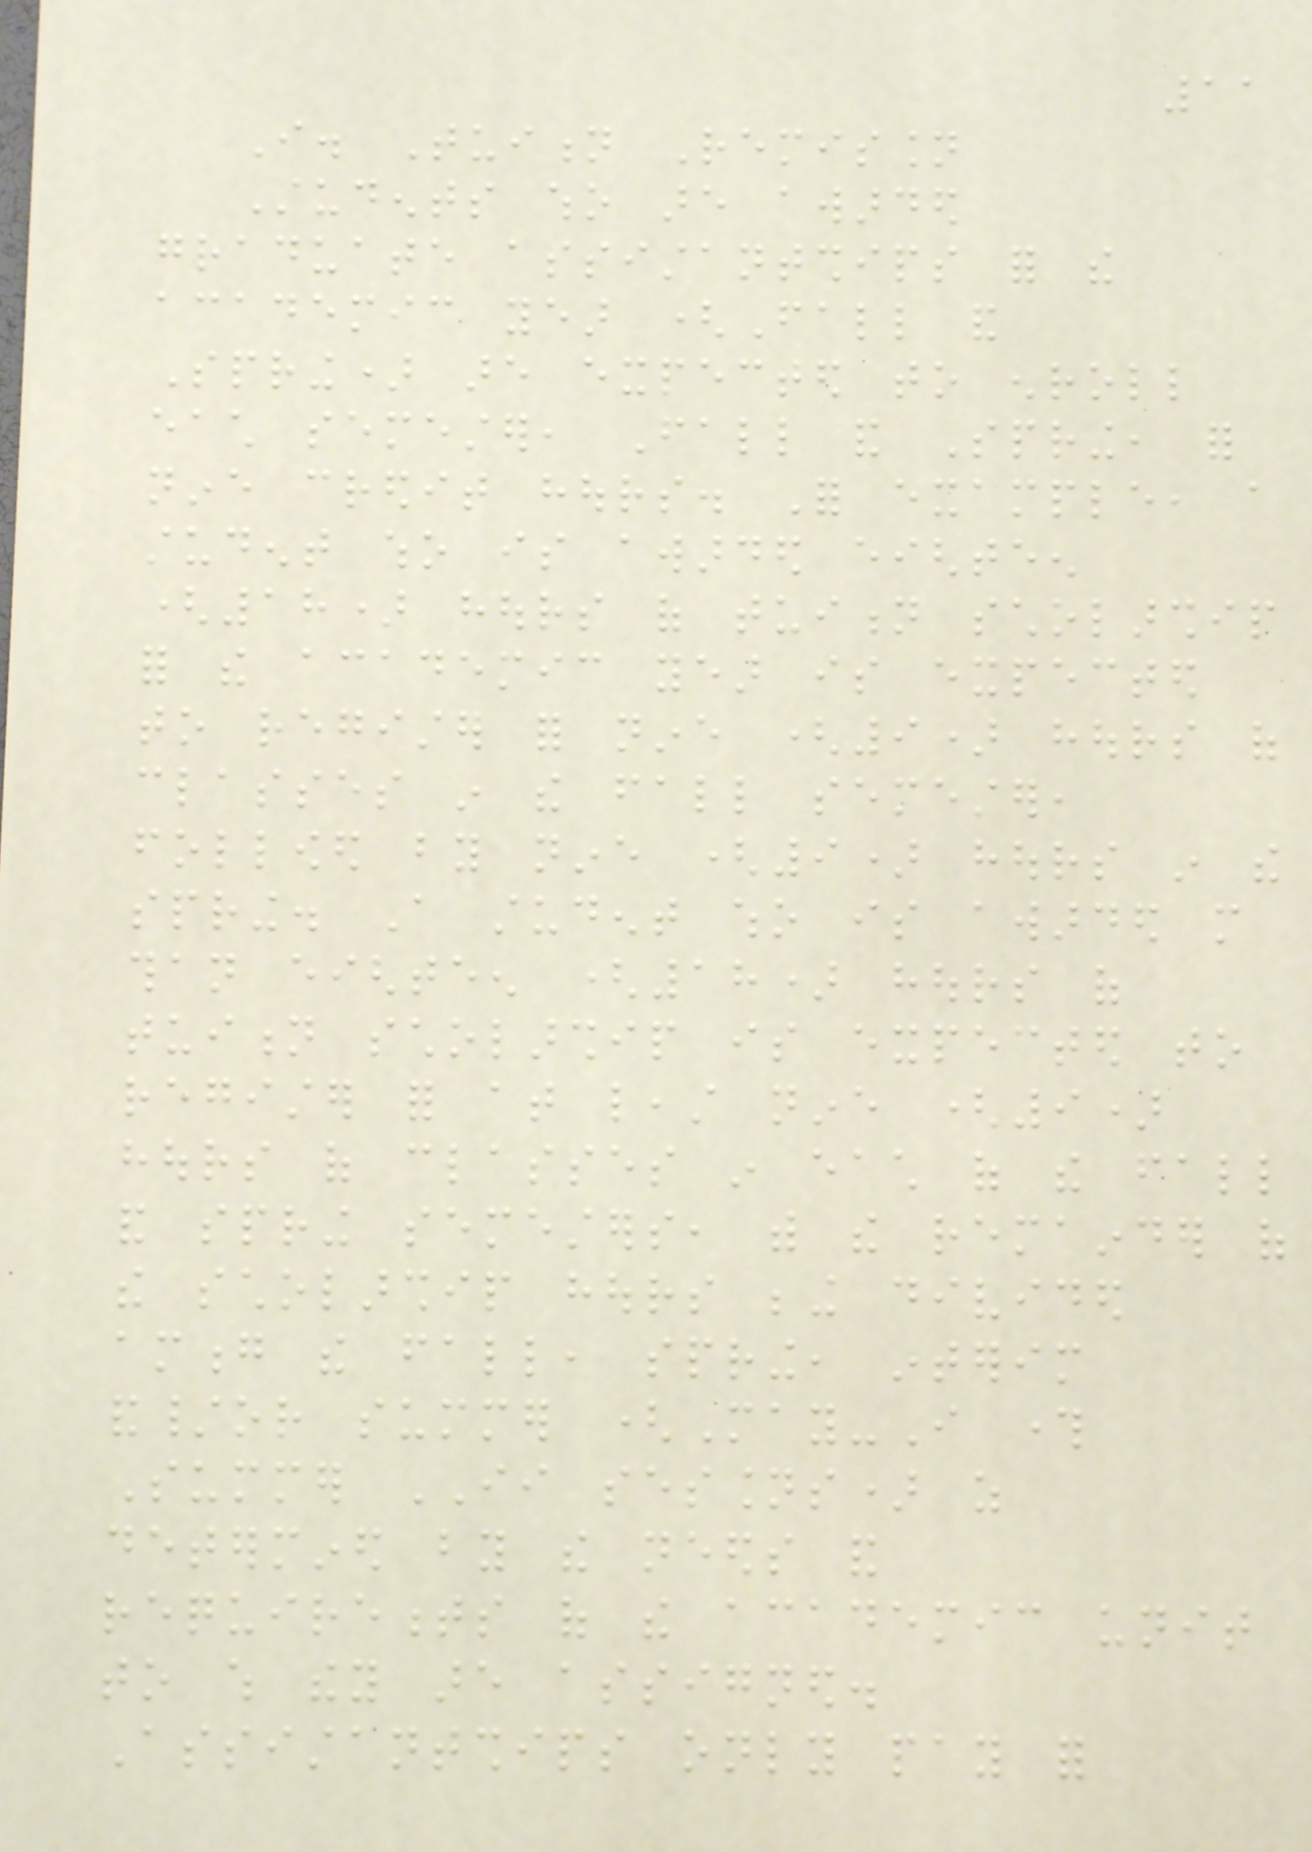11
I. Tuition Remission
Students who are awarded
graduate assistantships for the
academic year (Fall and
Spring) are expected to enroll
each semester, Fall and Spring, for
nine credit hours. For example, a
student who is awarded eighteen
(18) hours of tuition scholarship
for the academic year is expected
to register for nine (9) hours of
classes in the fall semester,
followed by nine (9) hours in the
spring. A student who is awarded more
than eighteen (18) hours of
tuition scholarship is expected to
register for at least nine (9)
hours of classes in each of the fall
and spring semesters, with the remainder of
the scholarship hours being divided
among the fall, spring, interim
and/or summer (May-I through
Summer II sessions) as
determined by the needs and
requirements of the academic unit
to which they are assigned.
Assistantships only pay for
